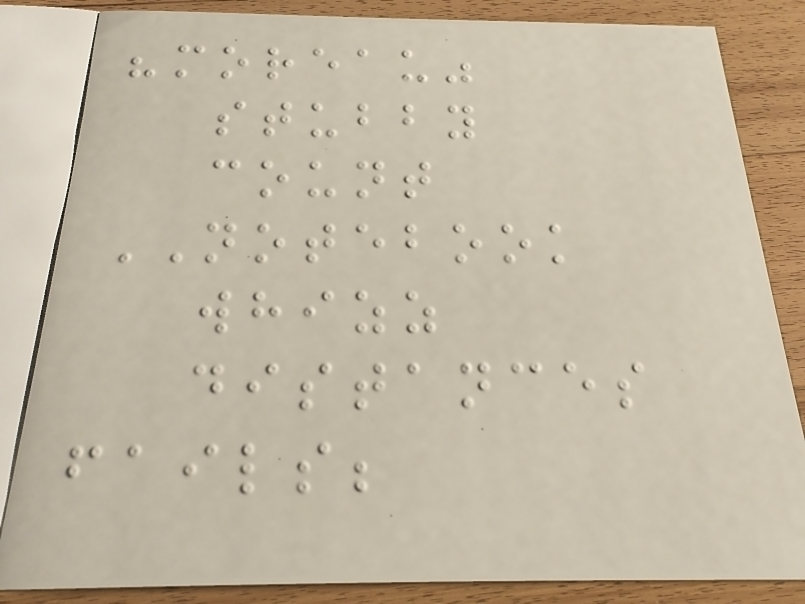"moreau"
stubby
count
NOTEBOOK
whizz
distances
fails;
